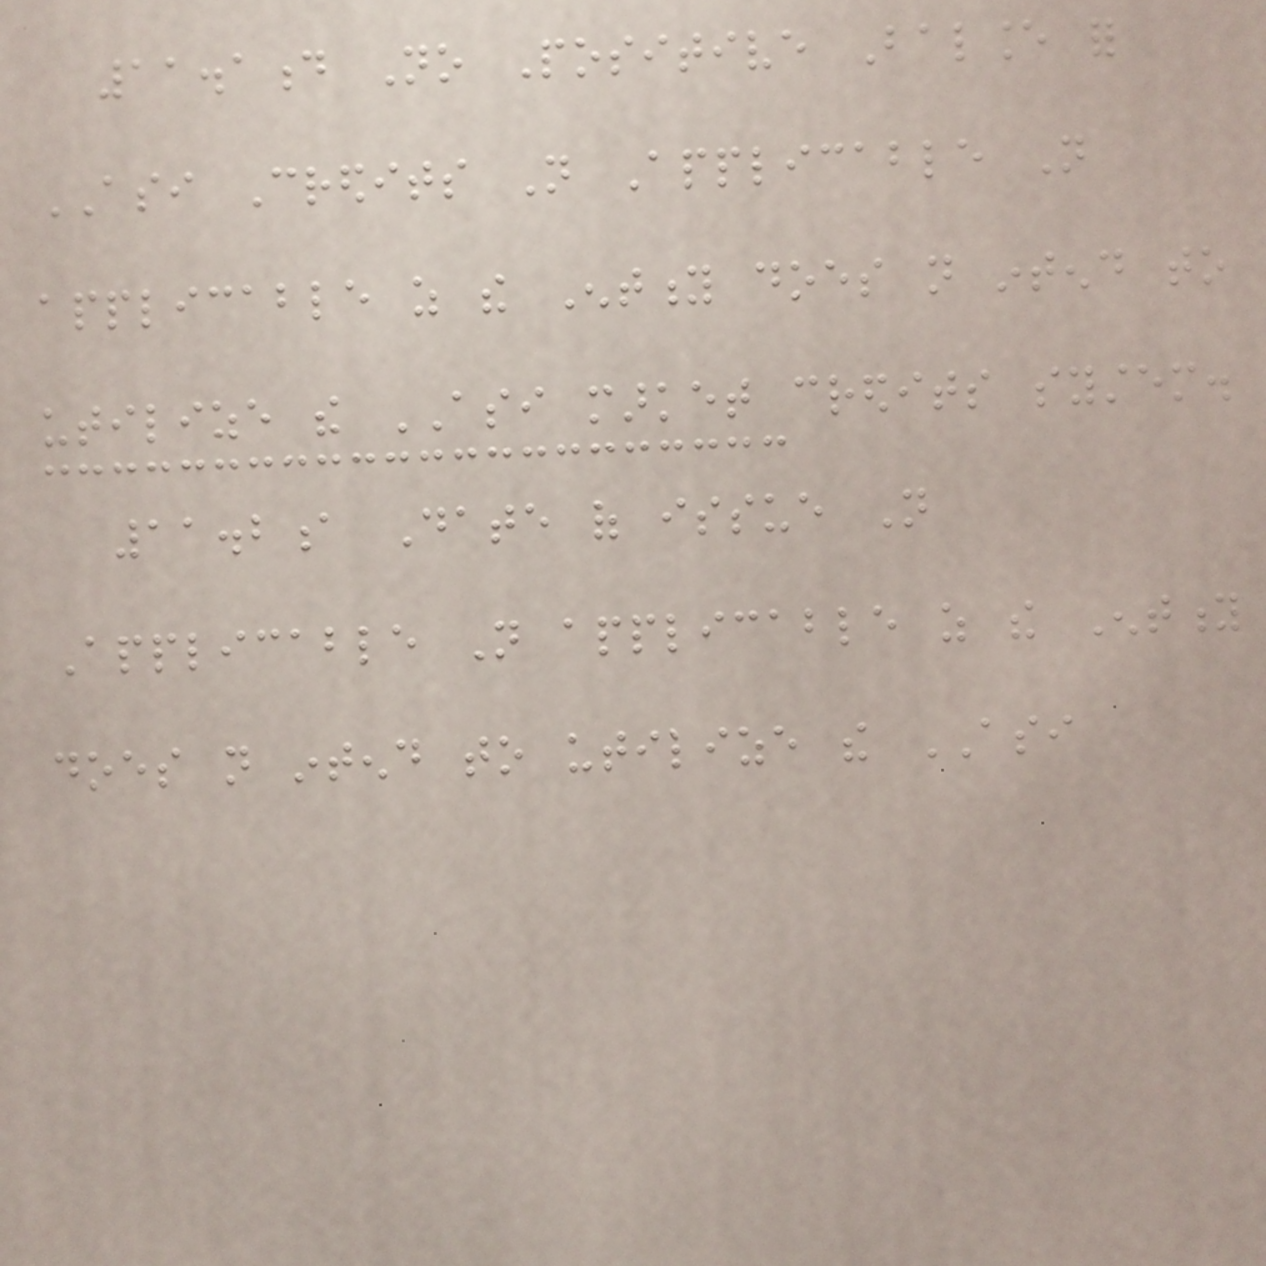11.1d No Positive Balance for
ASI Credits Not Applicable Not
applicable as the Entity does not intend to
utilize the ASI market credits system.
11.2a Date of issue Not
Applicable Not applicable as the Entity
does not intend to utilize the ASI
